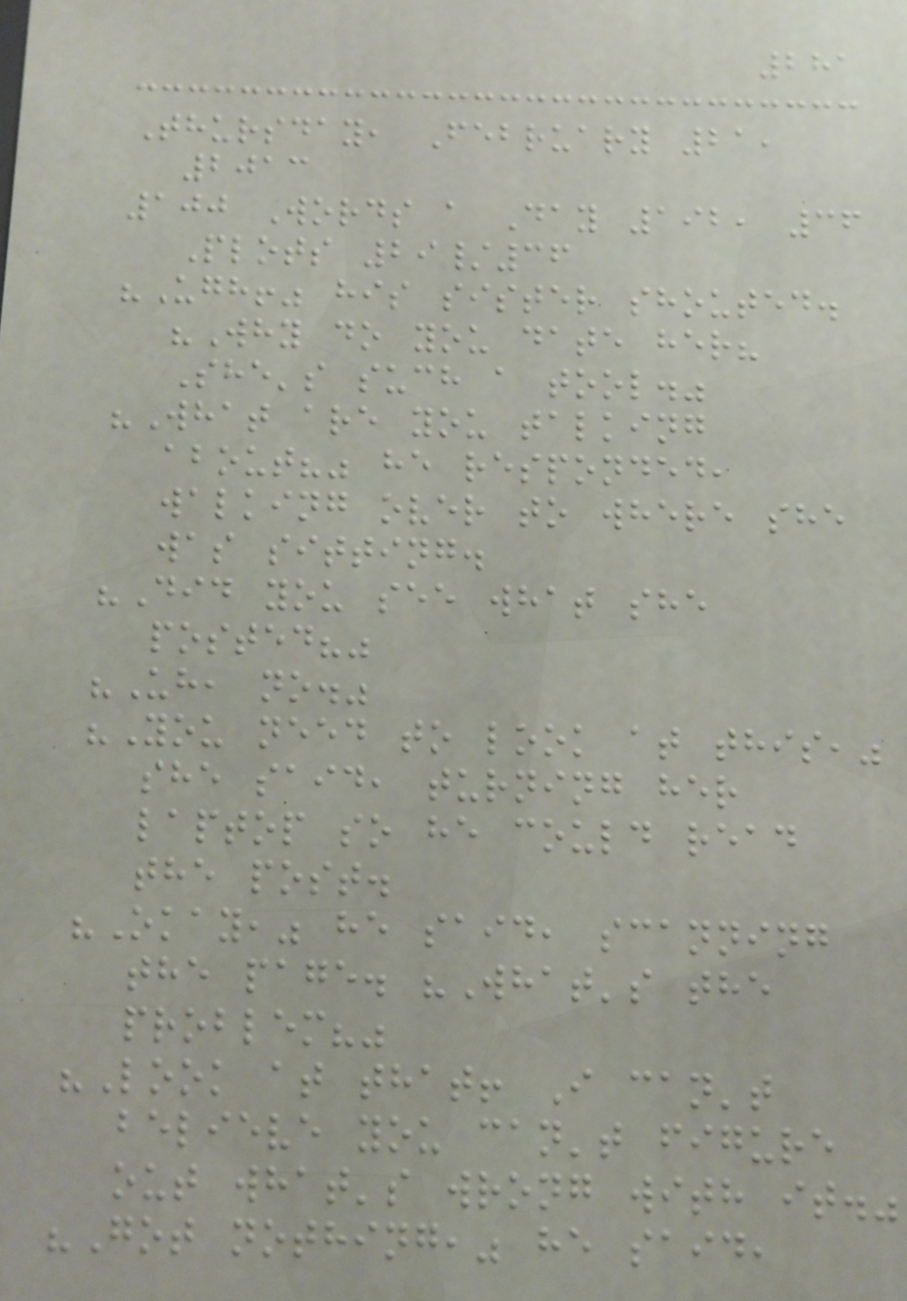281
Thursday, February 21,
2013
100 Words a Day 192, 36
Plots 29/36
"Ugh!" his sister shouted.
"Why do you date her?
She's such a tool."
"What are you talking
about?" he responded,
walking over to where she
was sitting.
"Did you see what she
posted?"
"Uh, no."
"You need to look at this,"
she said, turning her
laptop so he could read
the post.
"Okay," he said, scanning
the page. "What's the
problem?"
"Look at that! I can't
believe you can't figure
out what's wrong with it."
"Got nothing," he said,
